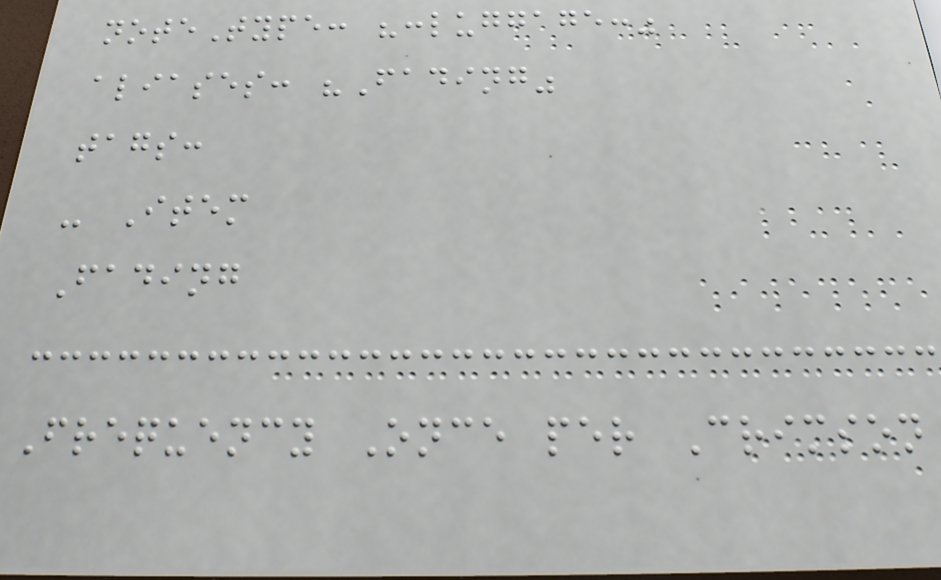noteType: ":luggage:"
aliases: "Fading"
tags:
- Item
Fading
Frequency Once per Crimson
